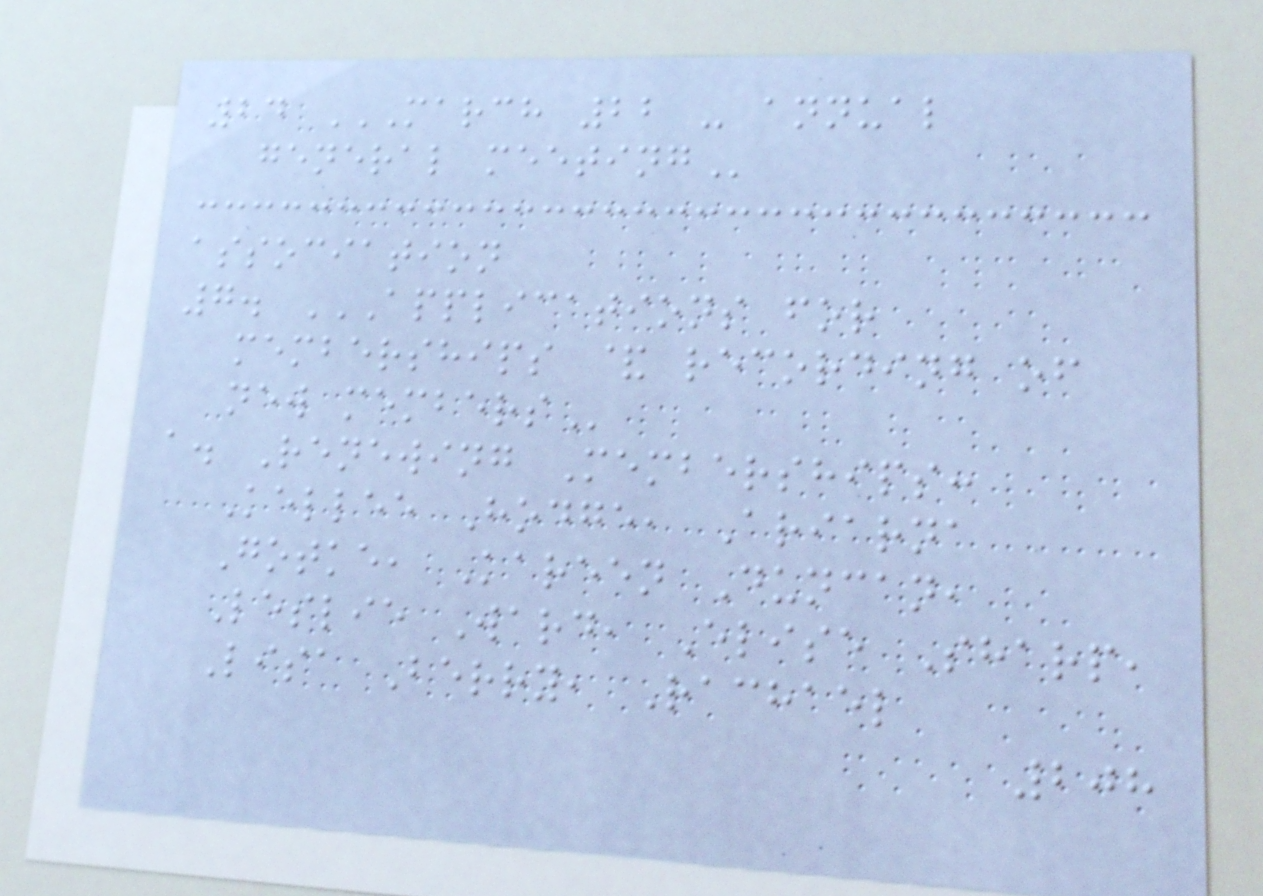24 MARCH 22 - ANNUAL
GENERAL MEETING
association
7. APPLICATIONS FOR
MEMBERSHIPS & RECORDING OF
NEW MEMBERS
a. Renewing Memberships:
Kellee Hodge, Ariarna
Gotke, Kareen Duncan,
Leslie Ward, Elise Sharp,
Lisa Berry, Rachael
208
